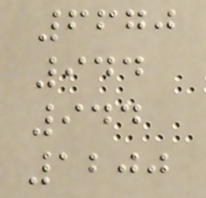6670
944
944
1200
